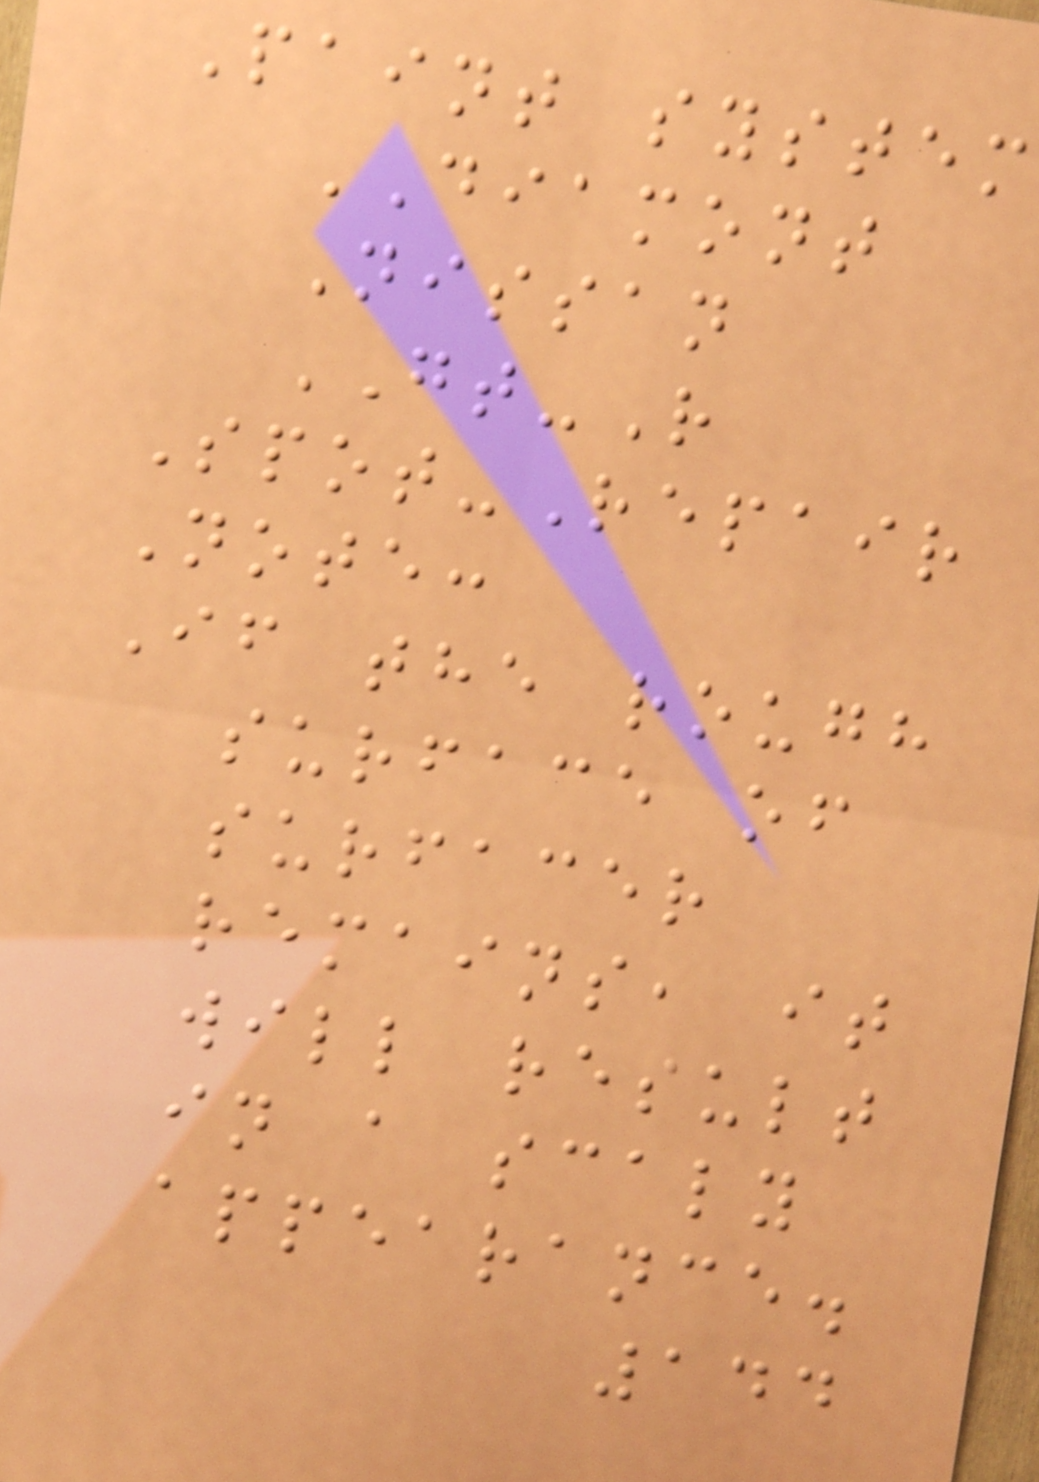Paint system
DIAMONT
Nissan
GT-R
Spot-Repair
Note:
If the rough
surface of
surfacer
remains, it
will result
in a scaly
appearance.
144
